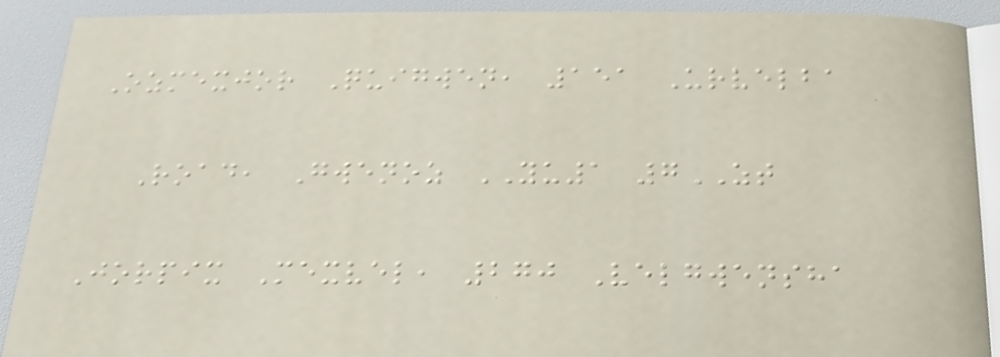Ozmexjor Quigwen, 151 Urvelba
Road, Gwenoz YU1 7ZT
Jorpix Mexvel, 270 Velgwensha
